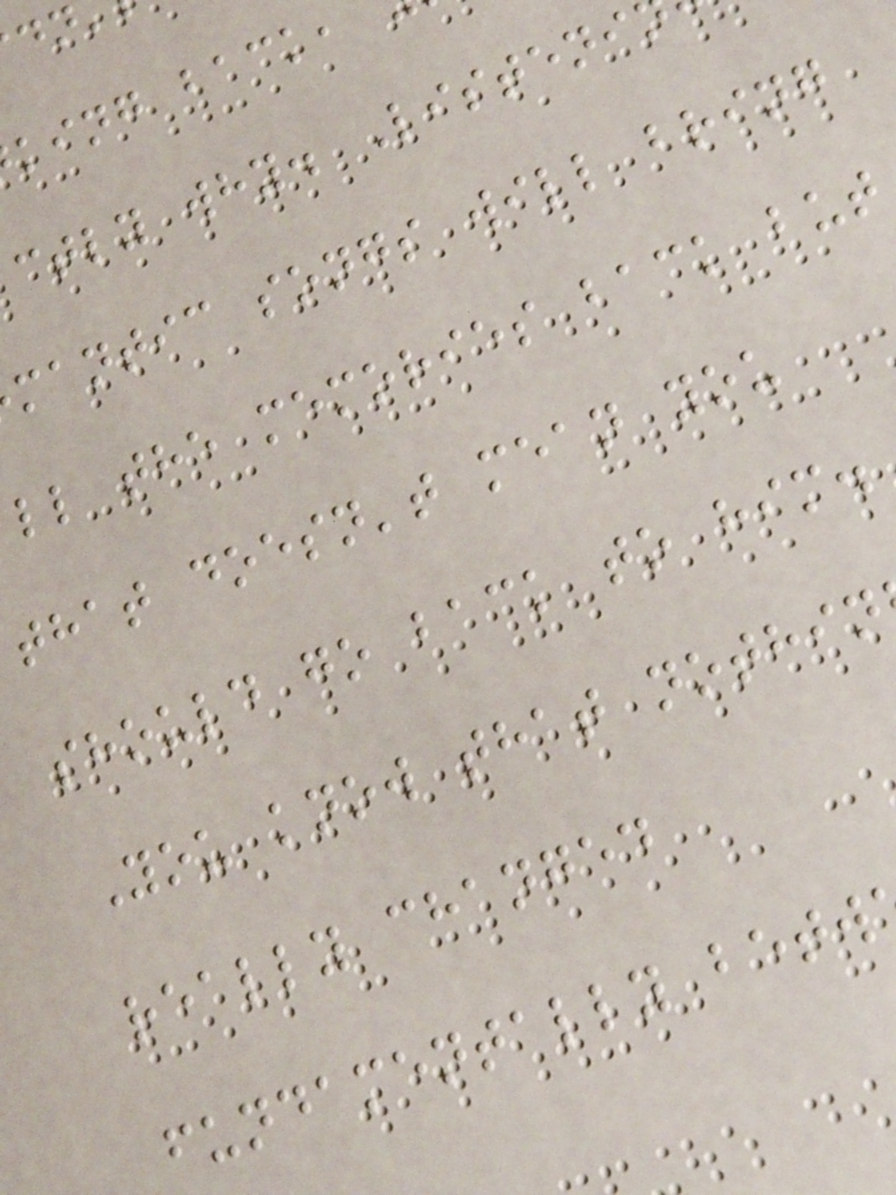king back,
ctly why. Listeni
mantic songs will bring
ll the memories back but
that doesn't mean you
should go back to him.
You know that nothin
really changed
fundamentally betw
